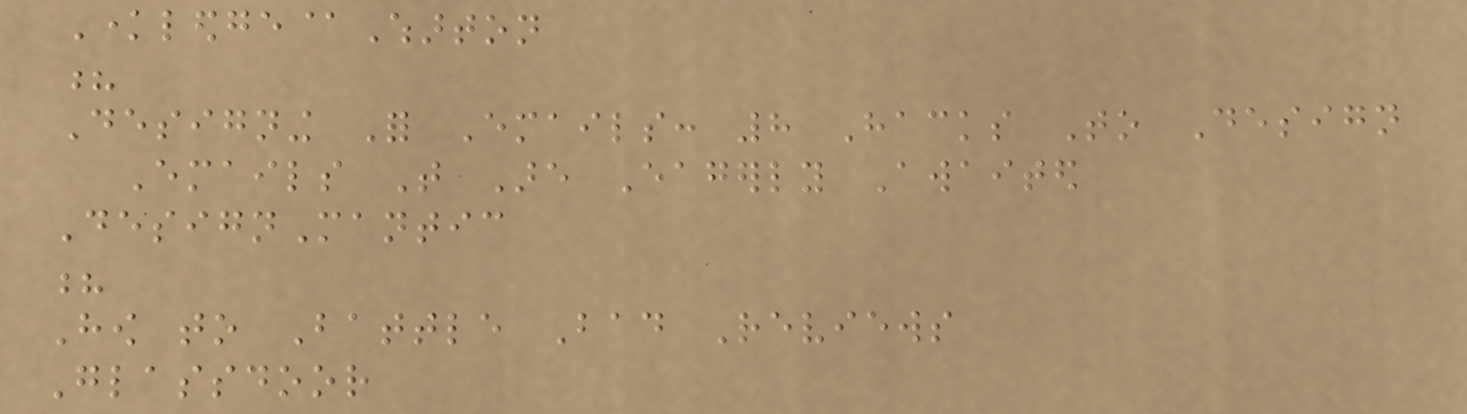Knowledge@Wharton
?
Designing For Emails: 8 Hacks To Design
Emails That Are Eagerly Awaited
DesignMantic
?
How to Battle Bad Reviews
Glassdoor
